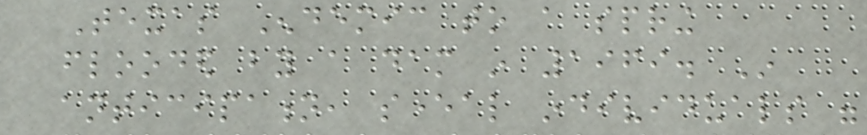Texas Endemic to a spring
flooded by a dam in 1969. In
anticipation, several individuals were
